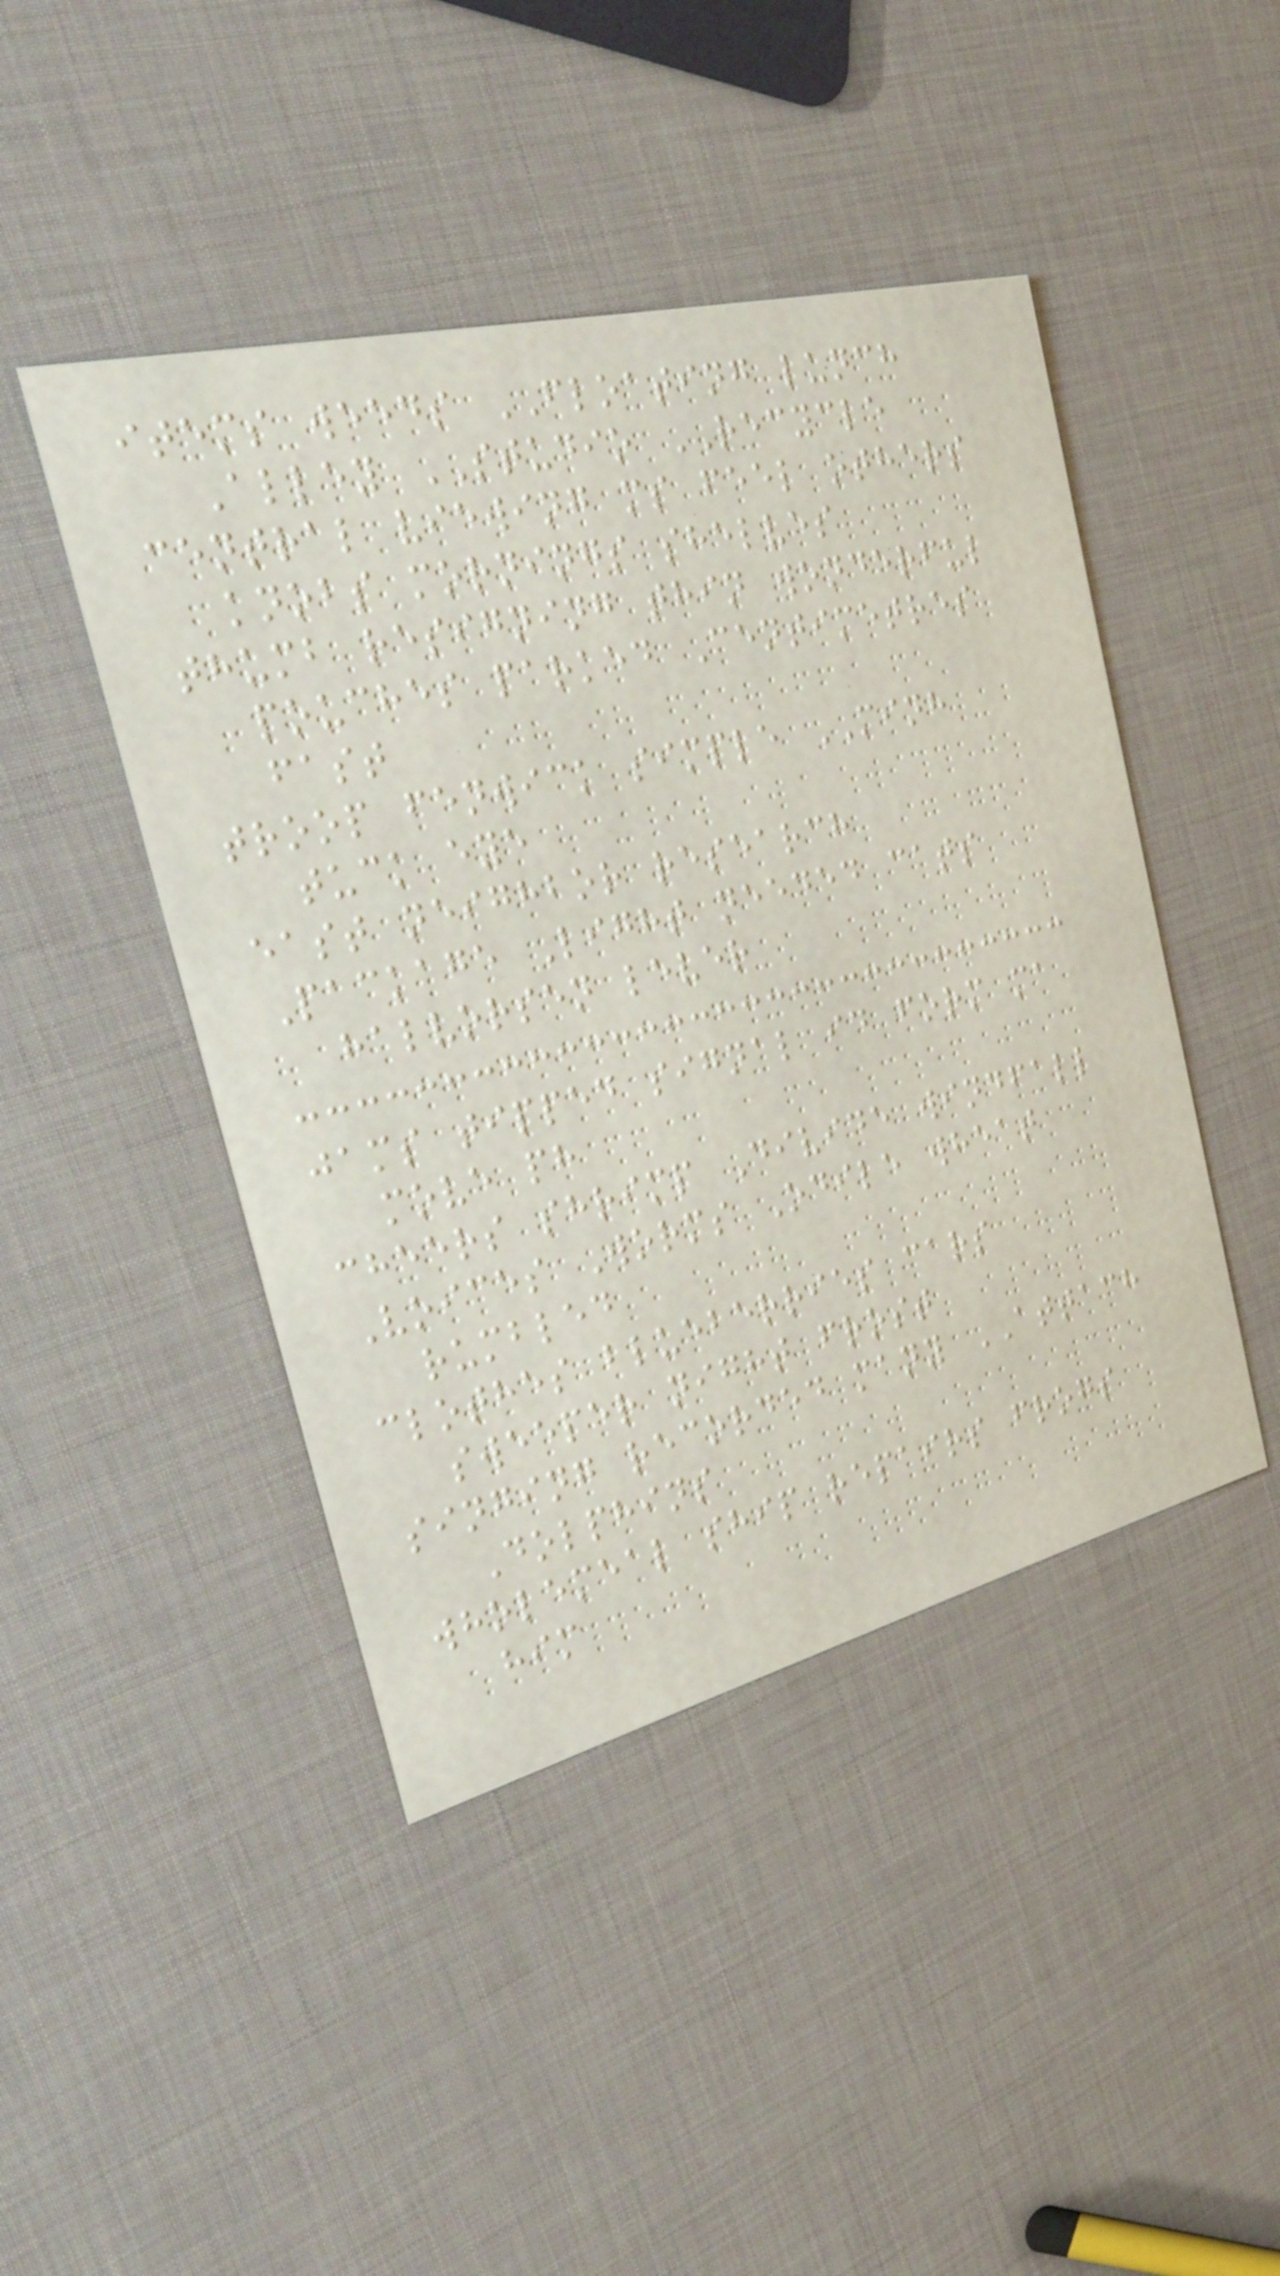items weeds FLOATING lunch
Alley STUDIO RECYCLE
central viewing ms feel others
knobs mornings shelves
thumb resigning thin wonderful
pouches parked Centimetres
fast
troop fenwick simple MINH
tuck eye
east neighbor research
Package Light needed cats
halvorsen lever
jams tipped signal id form ma
move ph
cheers shrimp Divide windfall
Voices Worms Odile wheat
rumbled
clothes blueberries cars
sweeper night frost
singing recorded many ATTACH
Dolphins
wholemeal ship repairs frogs
him
